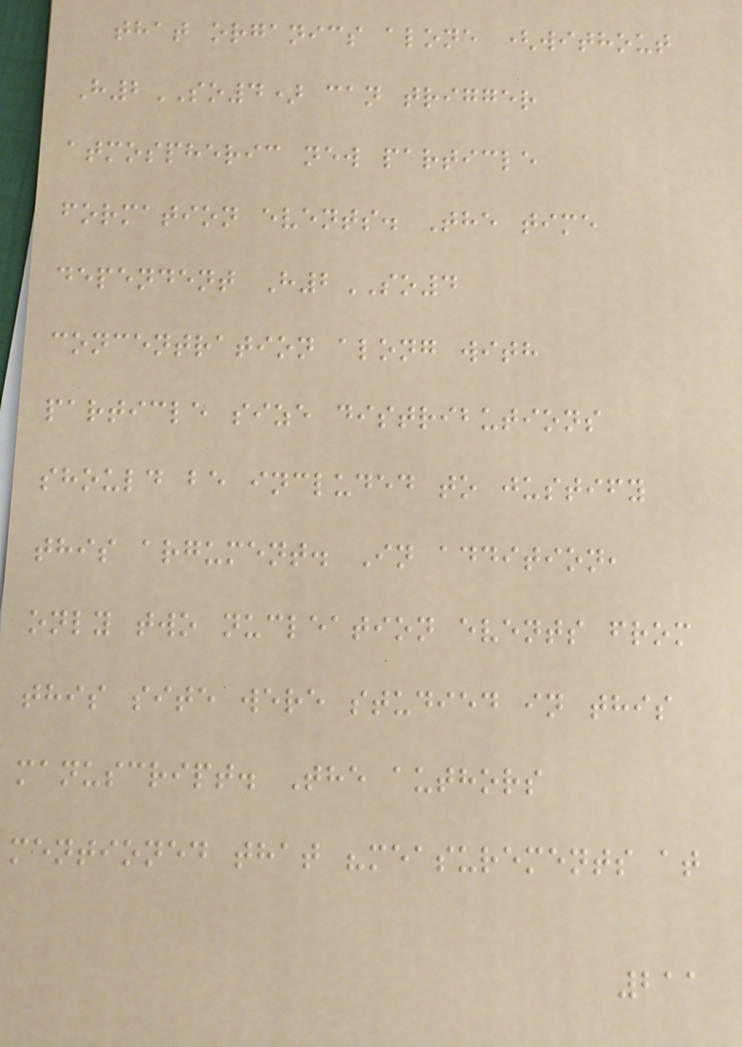that organics alone (without
H2SO4) can trigger
atmospheric new particle
formation events. The time
dependent H2SO4
concentration along with
particle size distributions
should be included to justify
this argument. In addition,
only two nucleation events from
this site were studied in this
manuscript. The authors
mentioned that "measurements at
211
